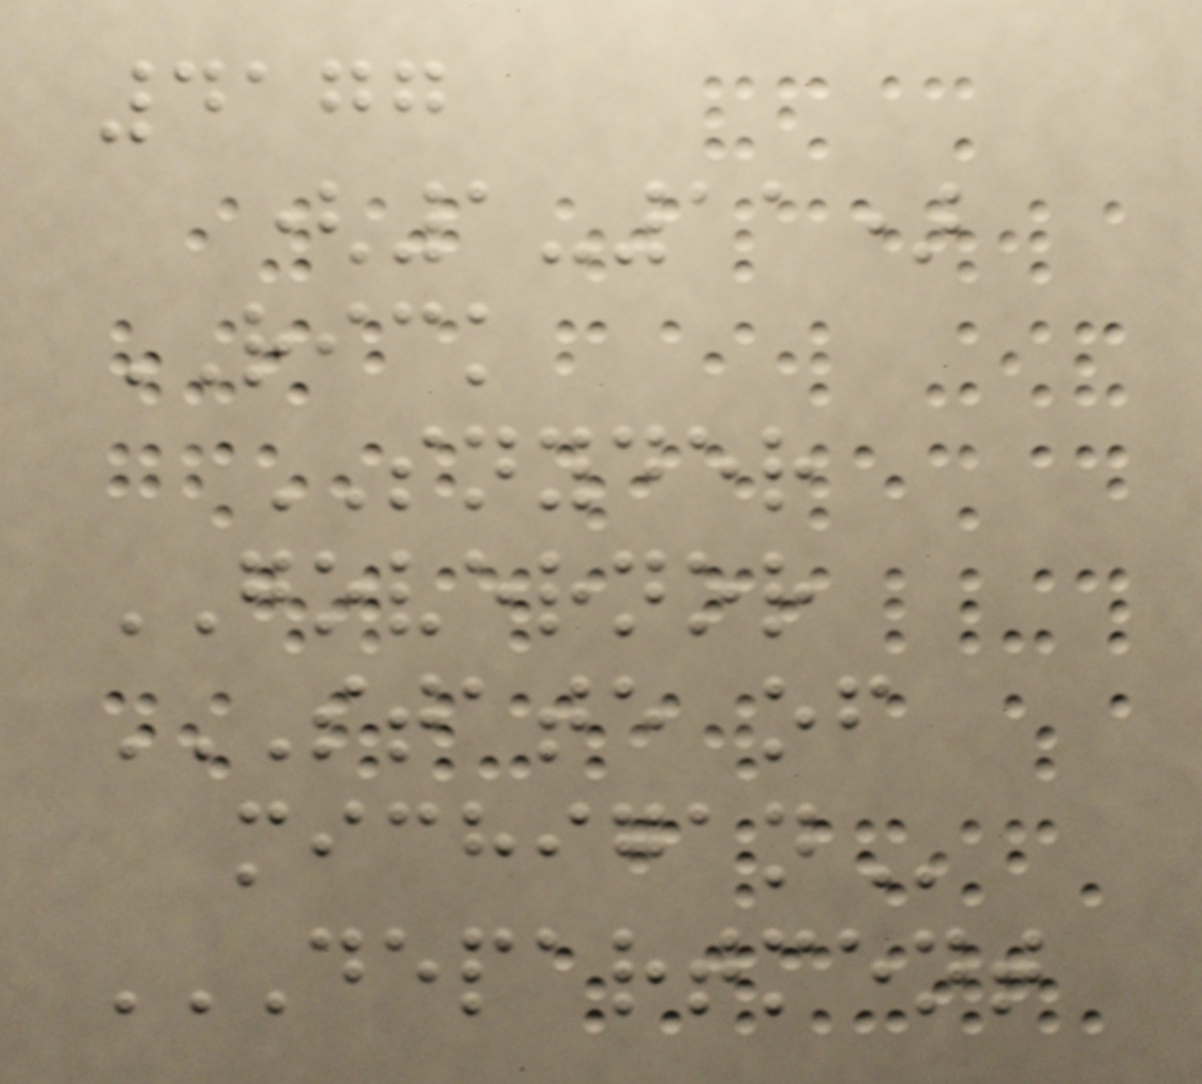4177
(1-11)
RICK
SNYDER
GOVERNOR
STATE OF
MICHIGAN
DEPARTMENT
